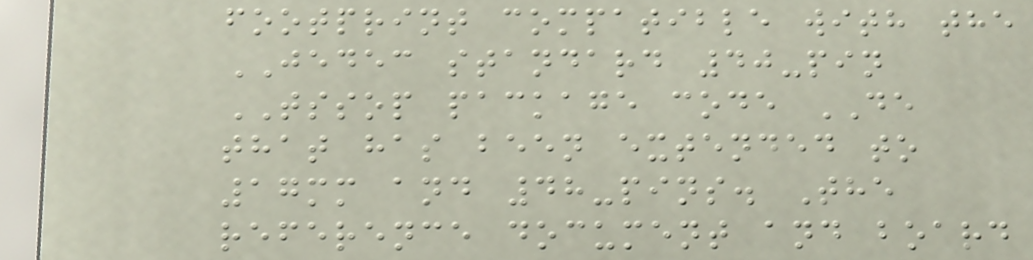footprint compatible with the
JEDEC standard 40-pin
TSSOP package code DE
that has been extended to
17mm and 48-pins. The
reference document and board
